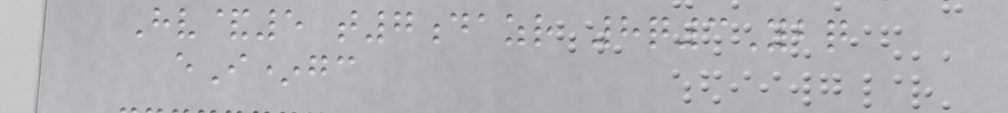Hv&5 t7dazr 8q3Ybq
eI*gc
